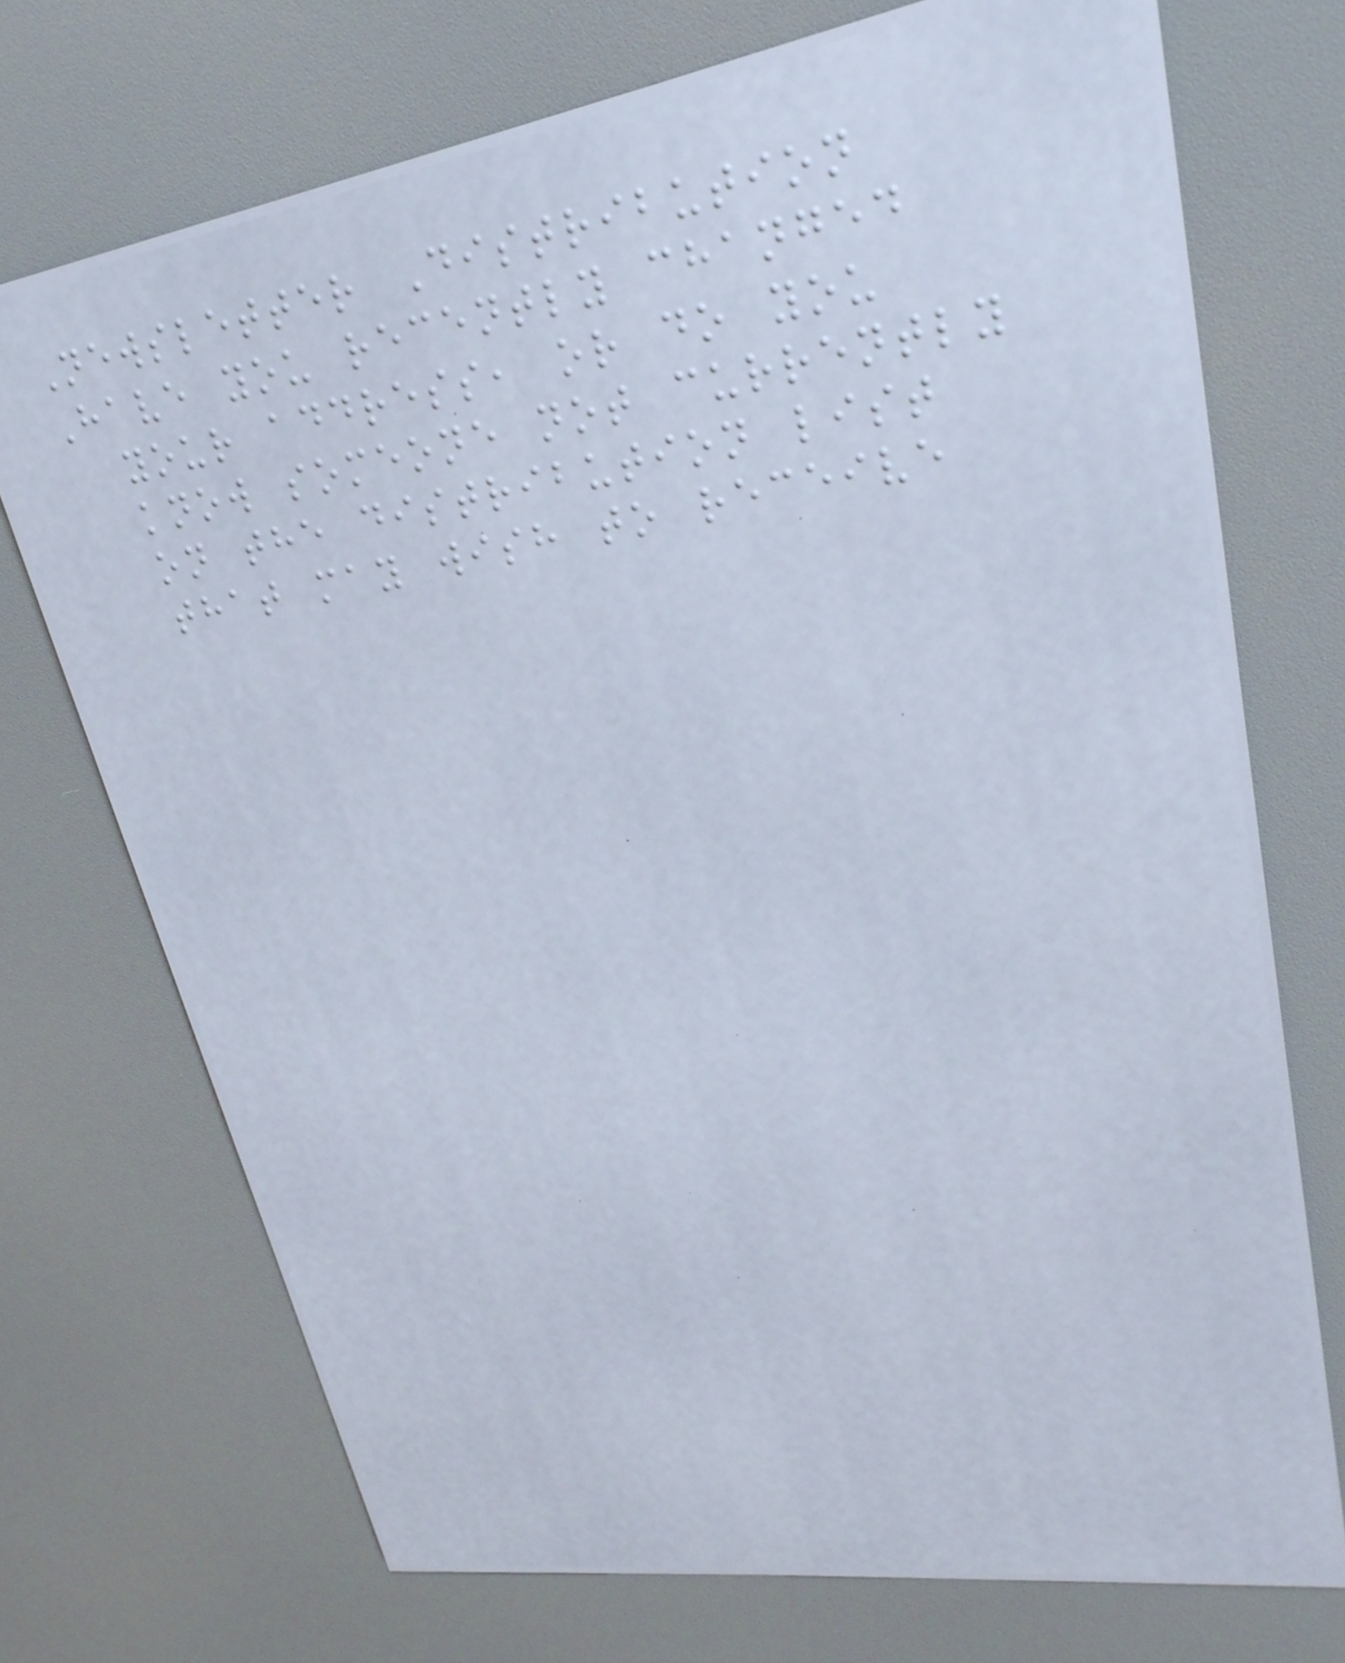Newsletter Distribution
Have you recently changed
your address, or do you
know someone not currently
on the distribution list
that may wish to receive
